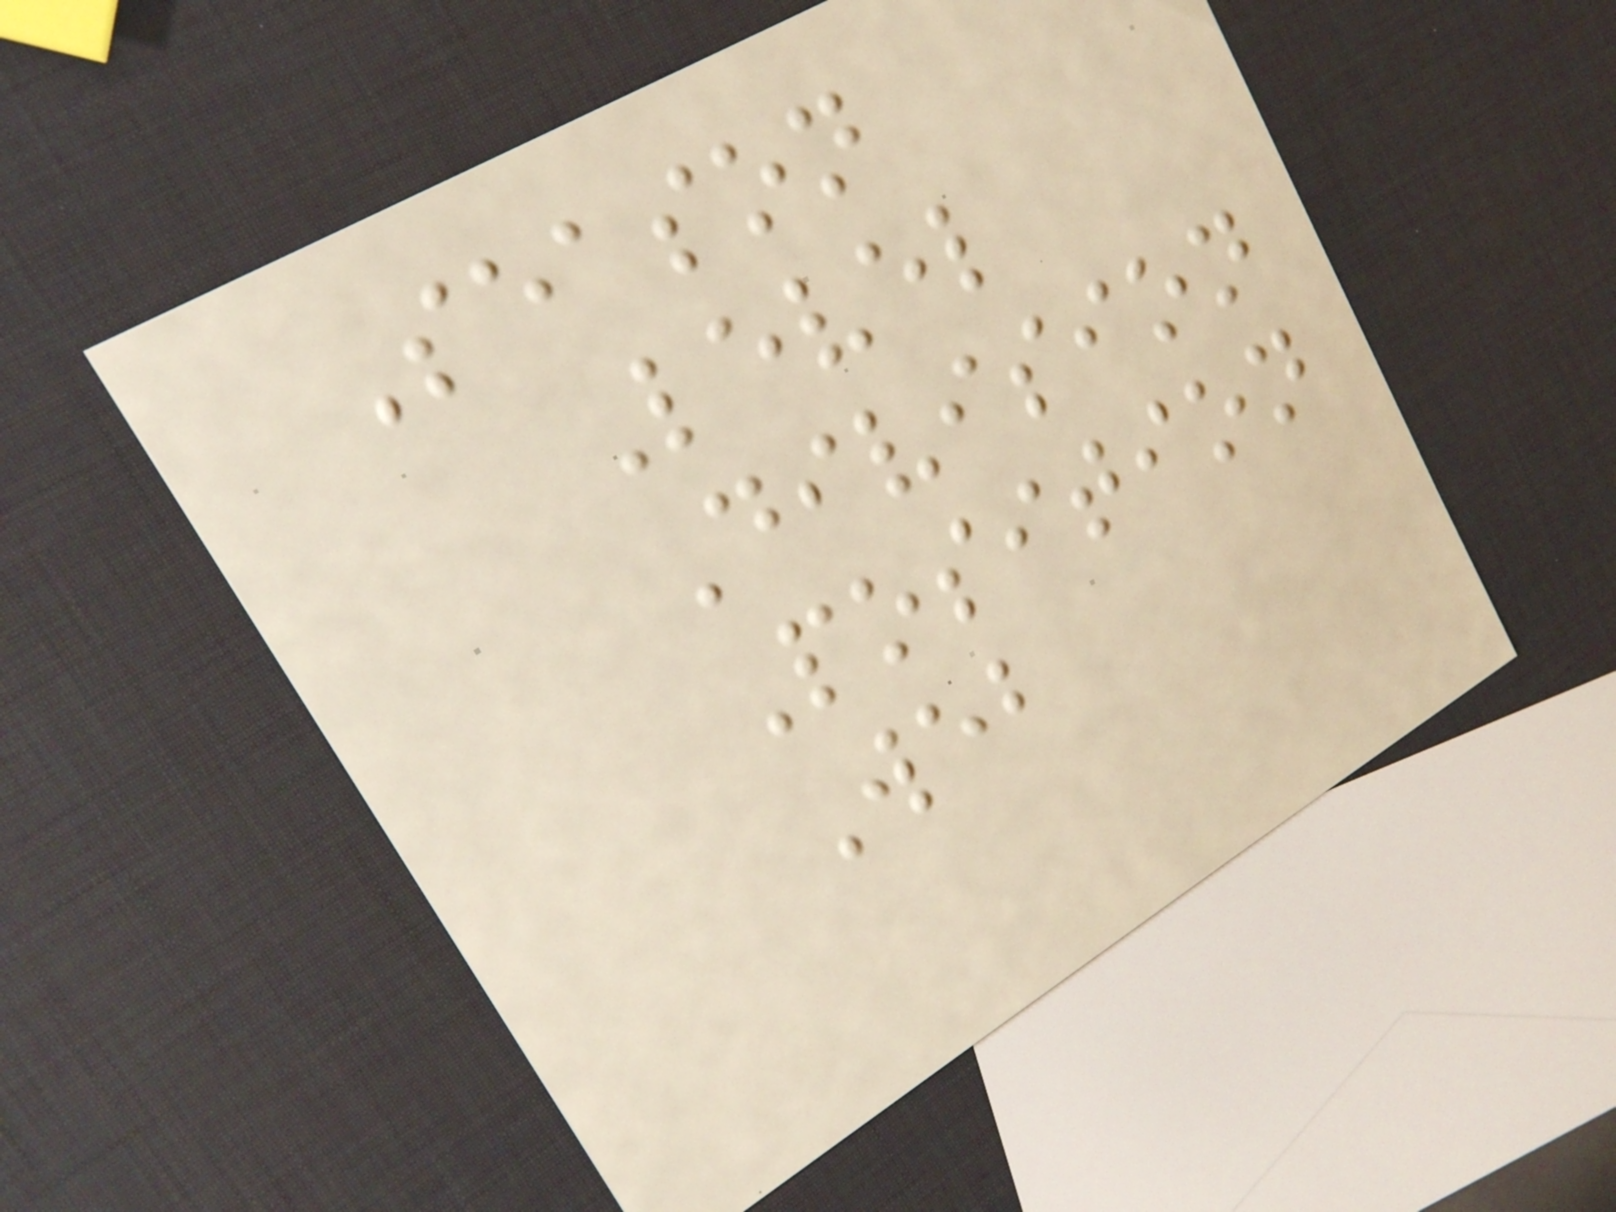Season
Level
Division
Position
Web
